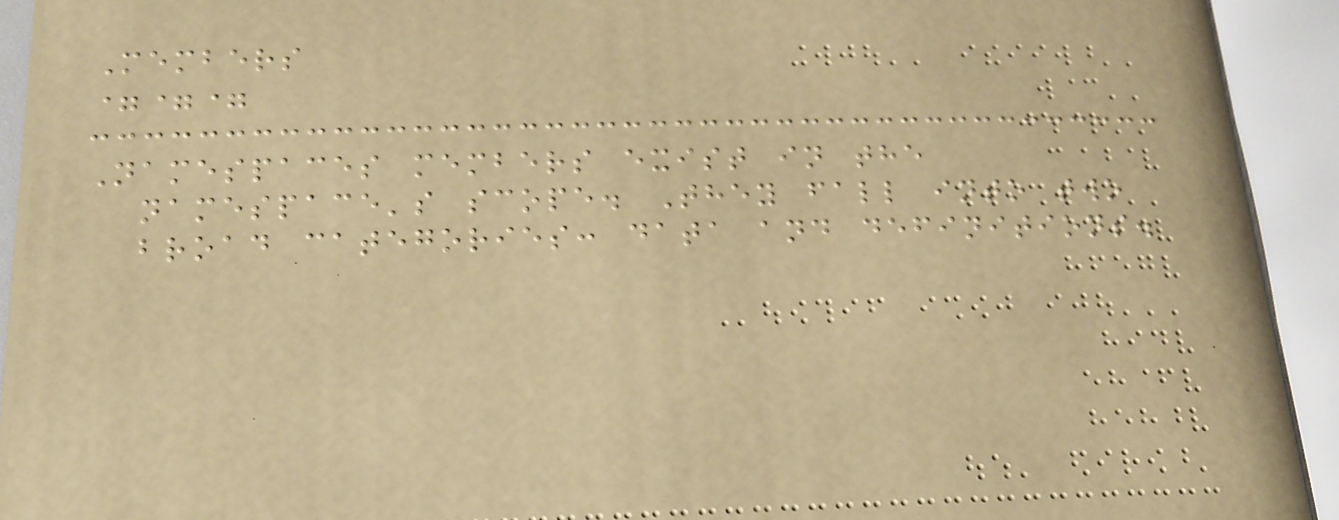Members
===
Namespaces members exist in the
namespace's scope. They fall into two
broad categories: data and definitions.
